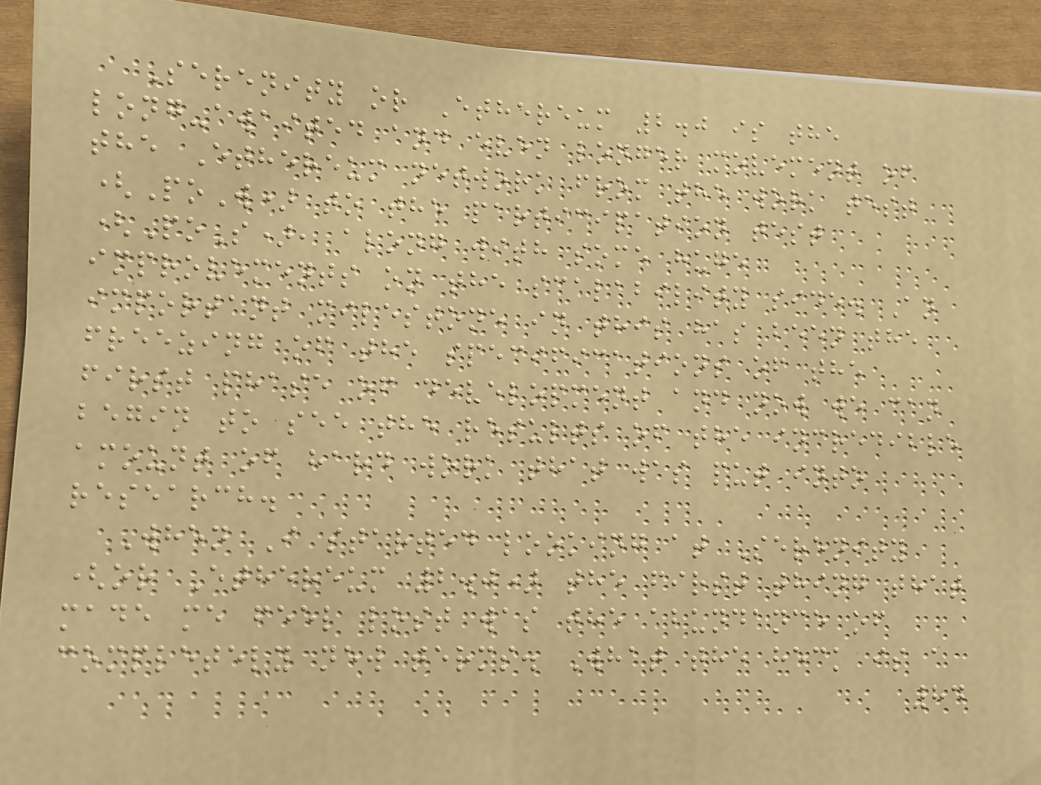Serenity or Ethereum 2.0 is the
long-awaited and even longer movement of
the Ethereum network from the work test
(PoW) to the participation test
(PoS), along with some huge
improvements on the scalability side. An
important milestone in this has been the
freezing of the specifications of the
first phase of development and now we can
begin to see the results of the incredible
amount of hard work that was put into
research.
When I started looking at Serenity
(or Ethereum 2.0) the first thing that
made me feel lost was the abundance of
completely new terms. What the heck is a
84
